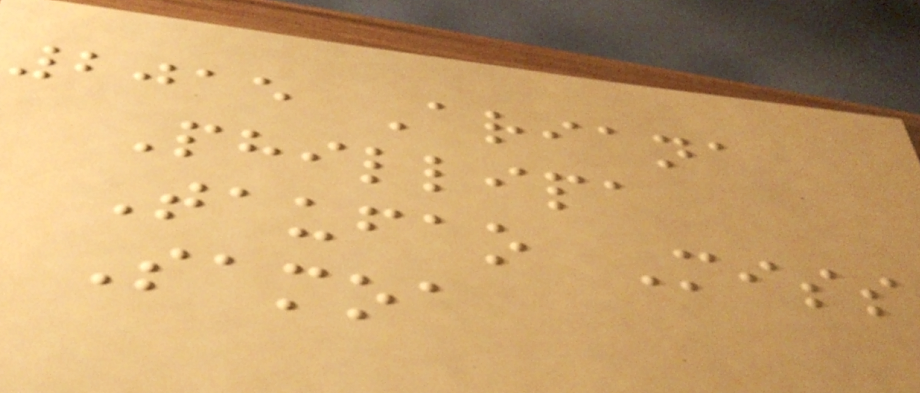2015 Ariana
Phillipa
Taufao Miss
Samoa
